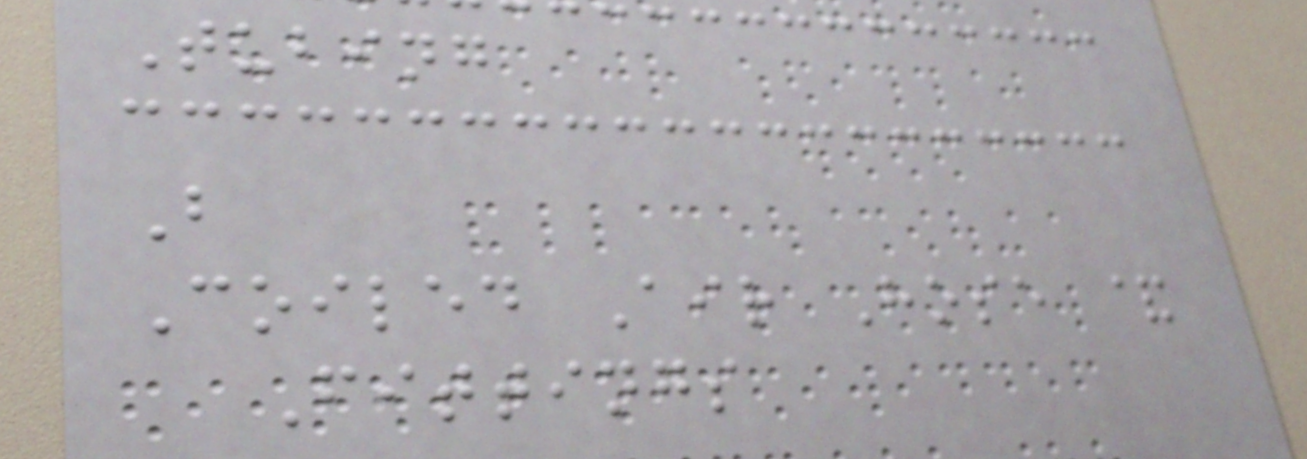Tubing
B
Coiled Air Hose &
Fittings
